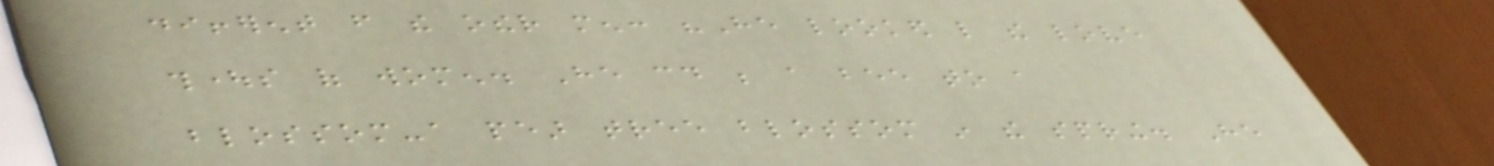different from the other men: "He looked like the love
thoughts of women. He could be a bee to a
blossom-a pear tree blossom in the spring. He
